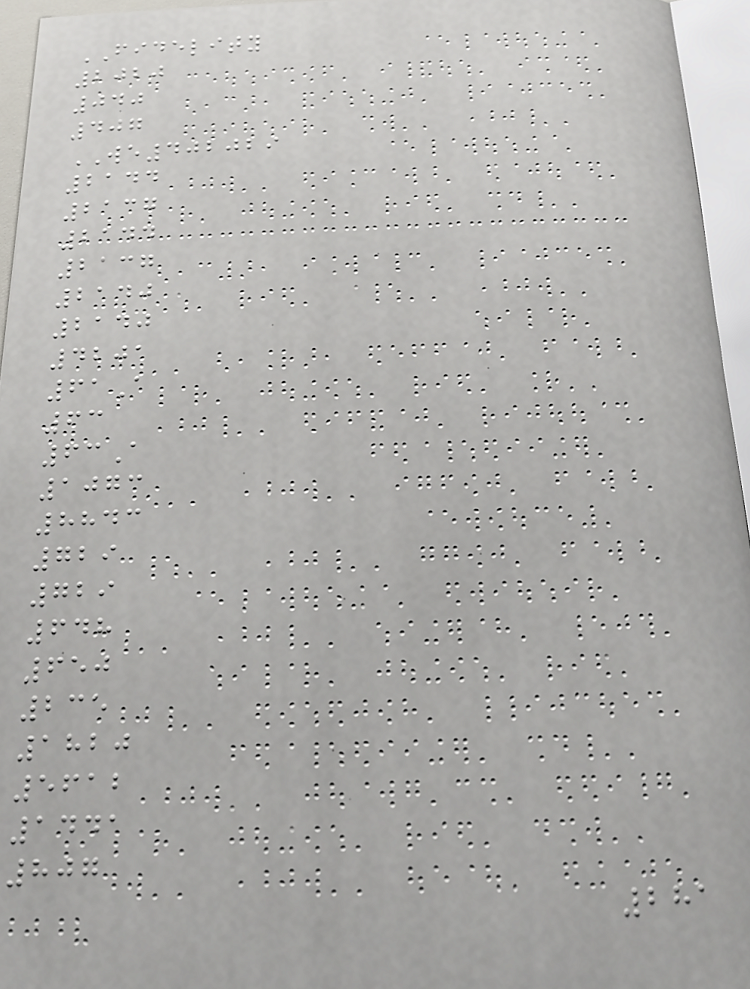FIDELITY
2020
040
407
WE402029
2144
2137
2144
2137
2140
2140
4201
61A
63
63A
1073
8843
729
729
648
650
235
1820
5612
1441
807
281
